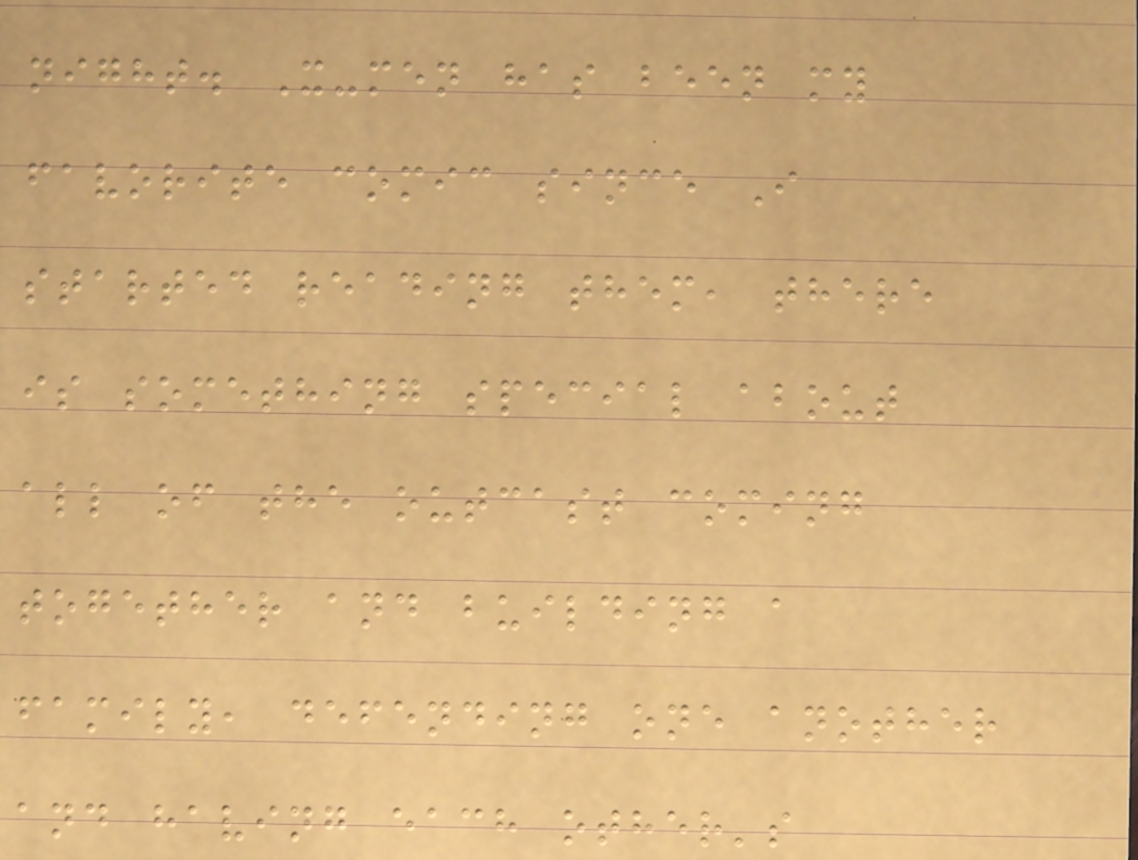night. X-men has been my
favorite comic since I
started reading them, there
is something special about
all of the outcast coming
together and building a
family, defending one another
and having each other's
